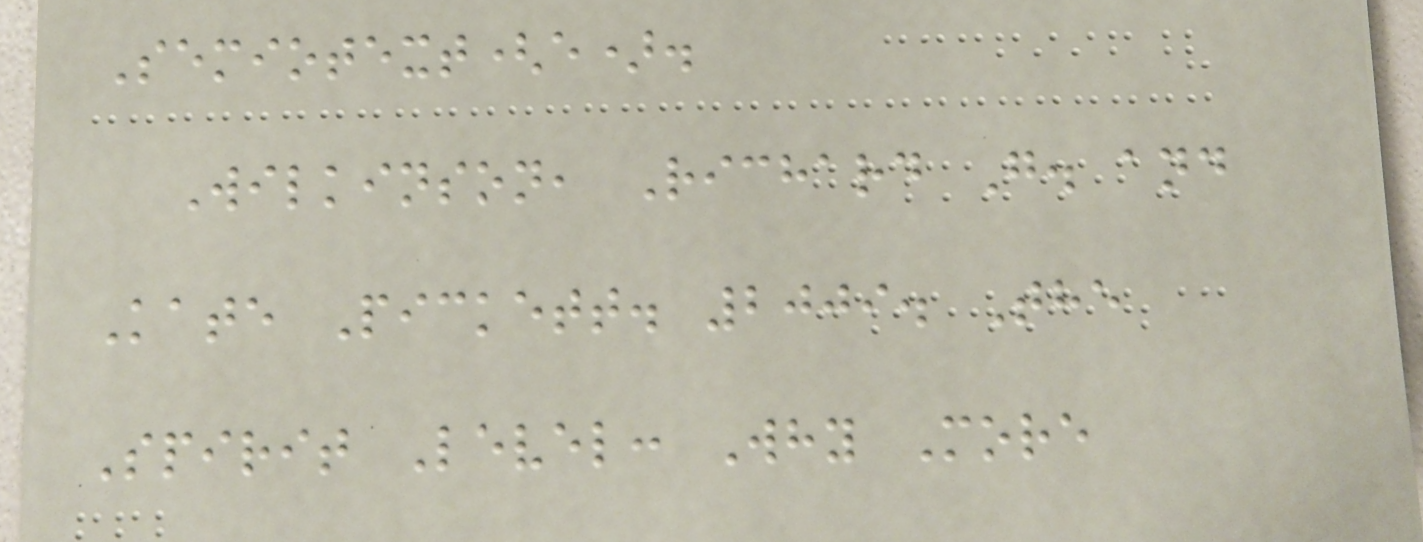Semiotext(e).
Wilkinson, Richard G. and
Kate Pickett. 2009. The
Spirit Level: Why More
